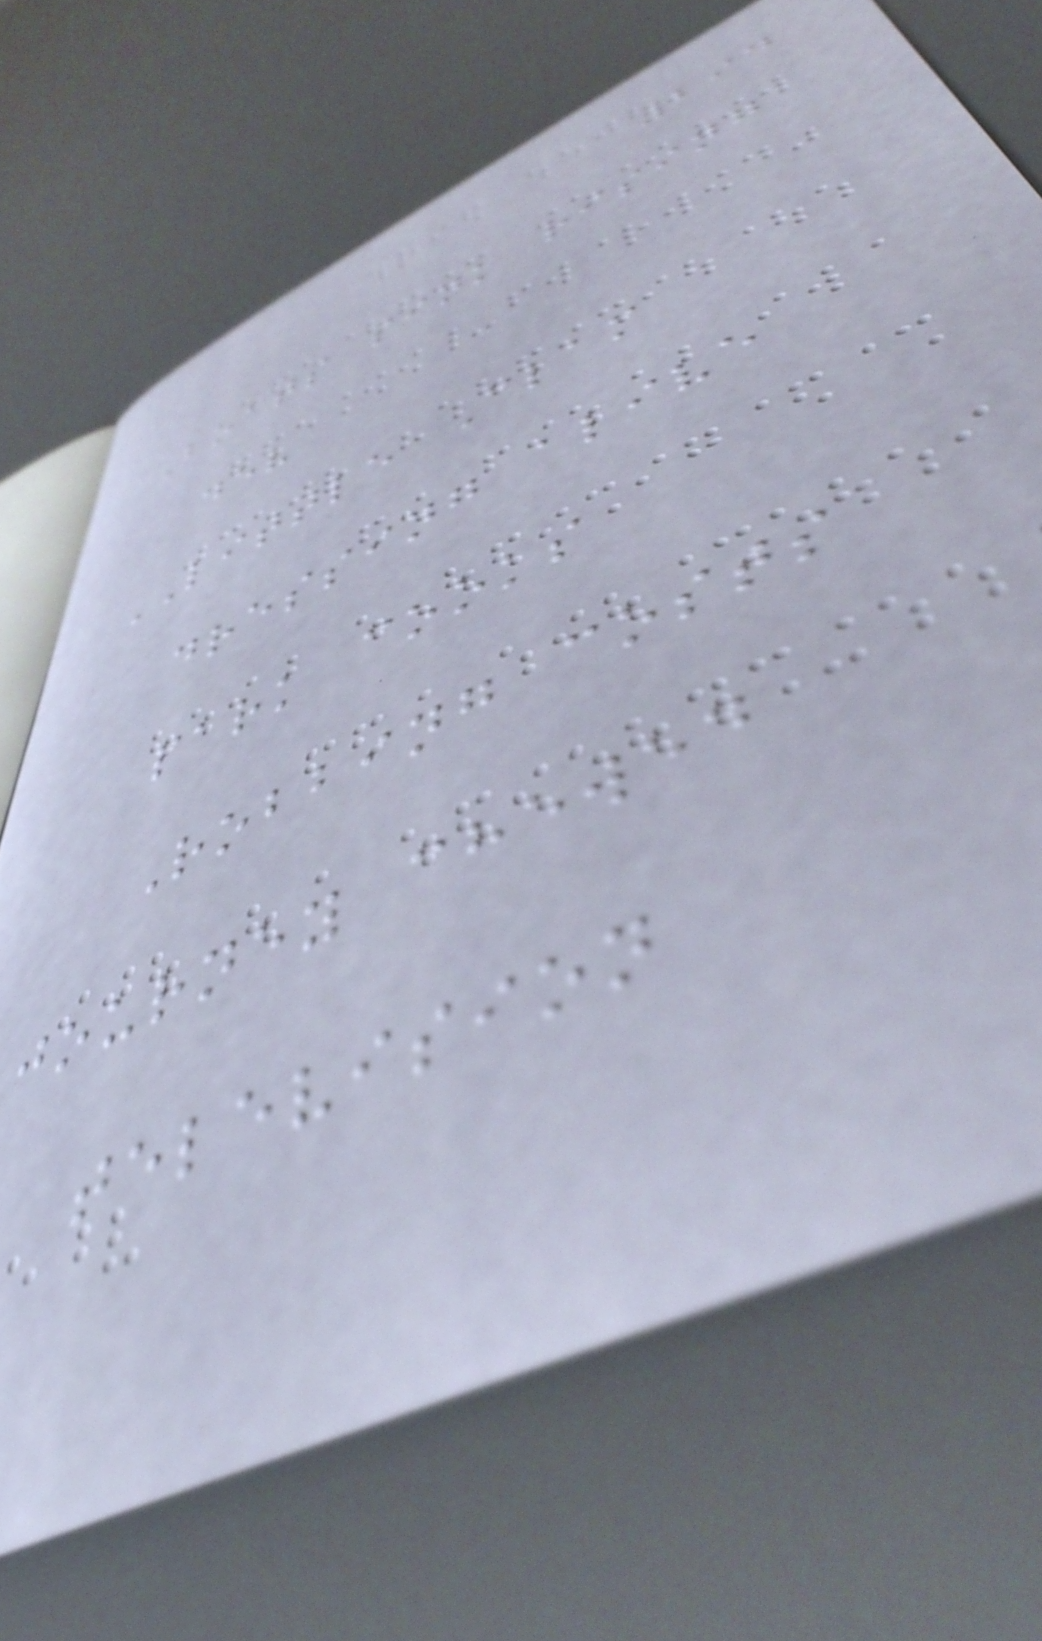294
Boats sink rising
dev
LITTLE Clam
dressing alive
park cooks
Robbing costs
journey chewed
television
